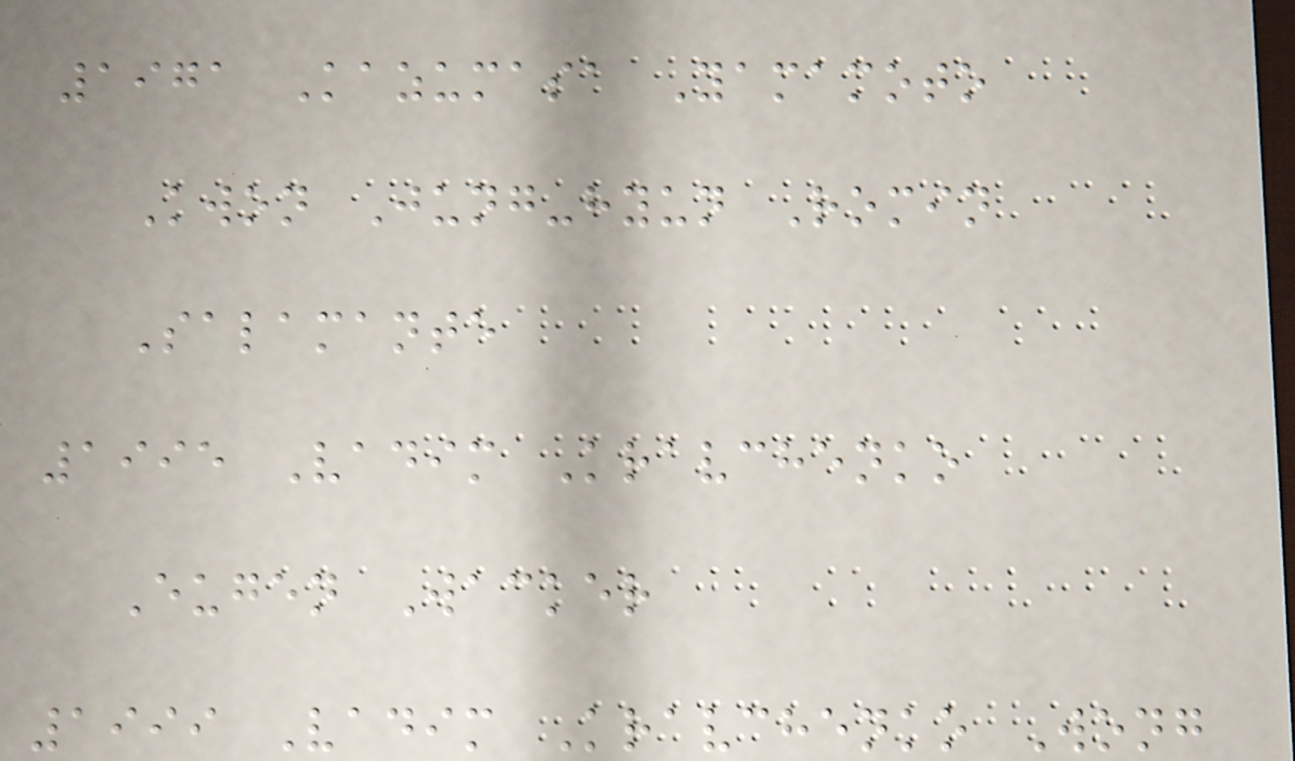1971 Kazumasa Yamamoto
Kwon Jung-hyun Romin
Salamante
1995 Vadim Kravchenko
Eugen Wacker
1999 Vadim Kravchenko Wong
